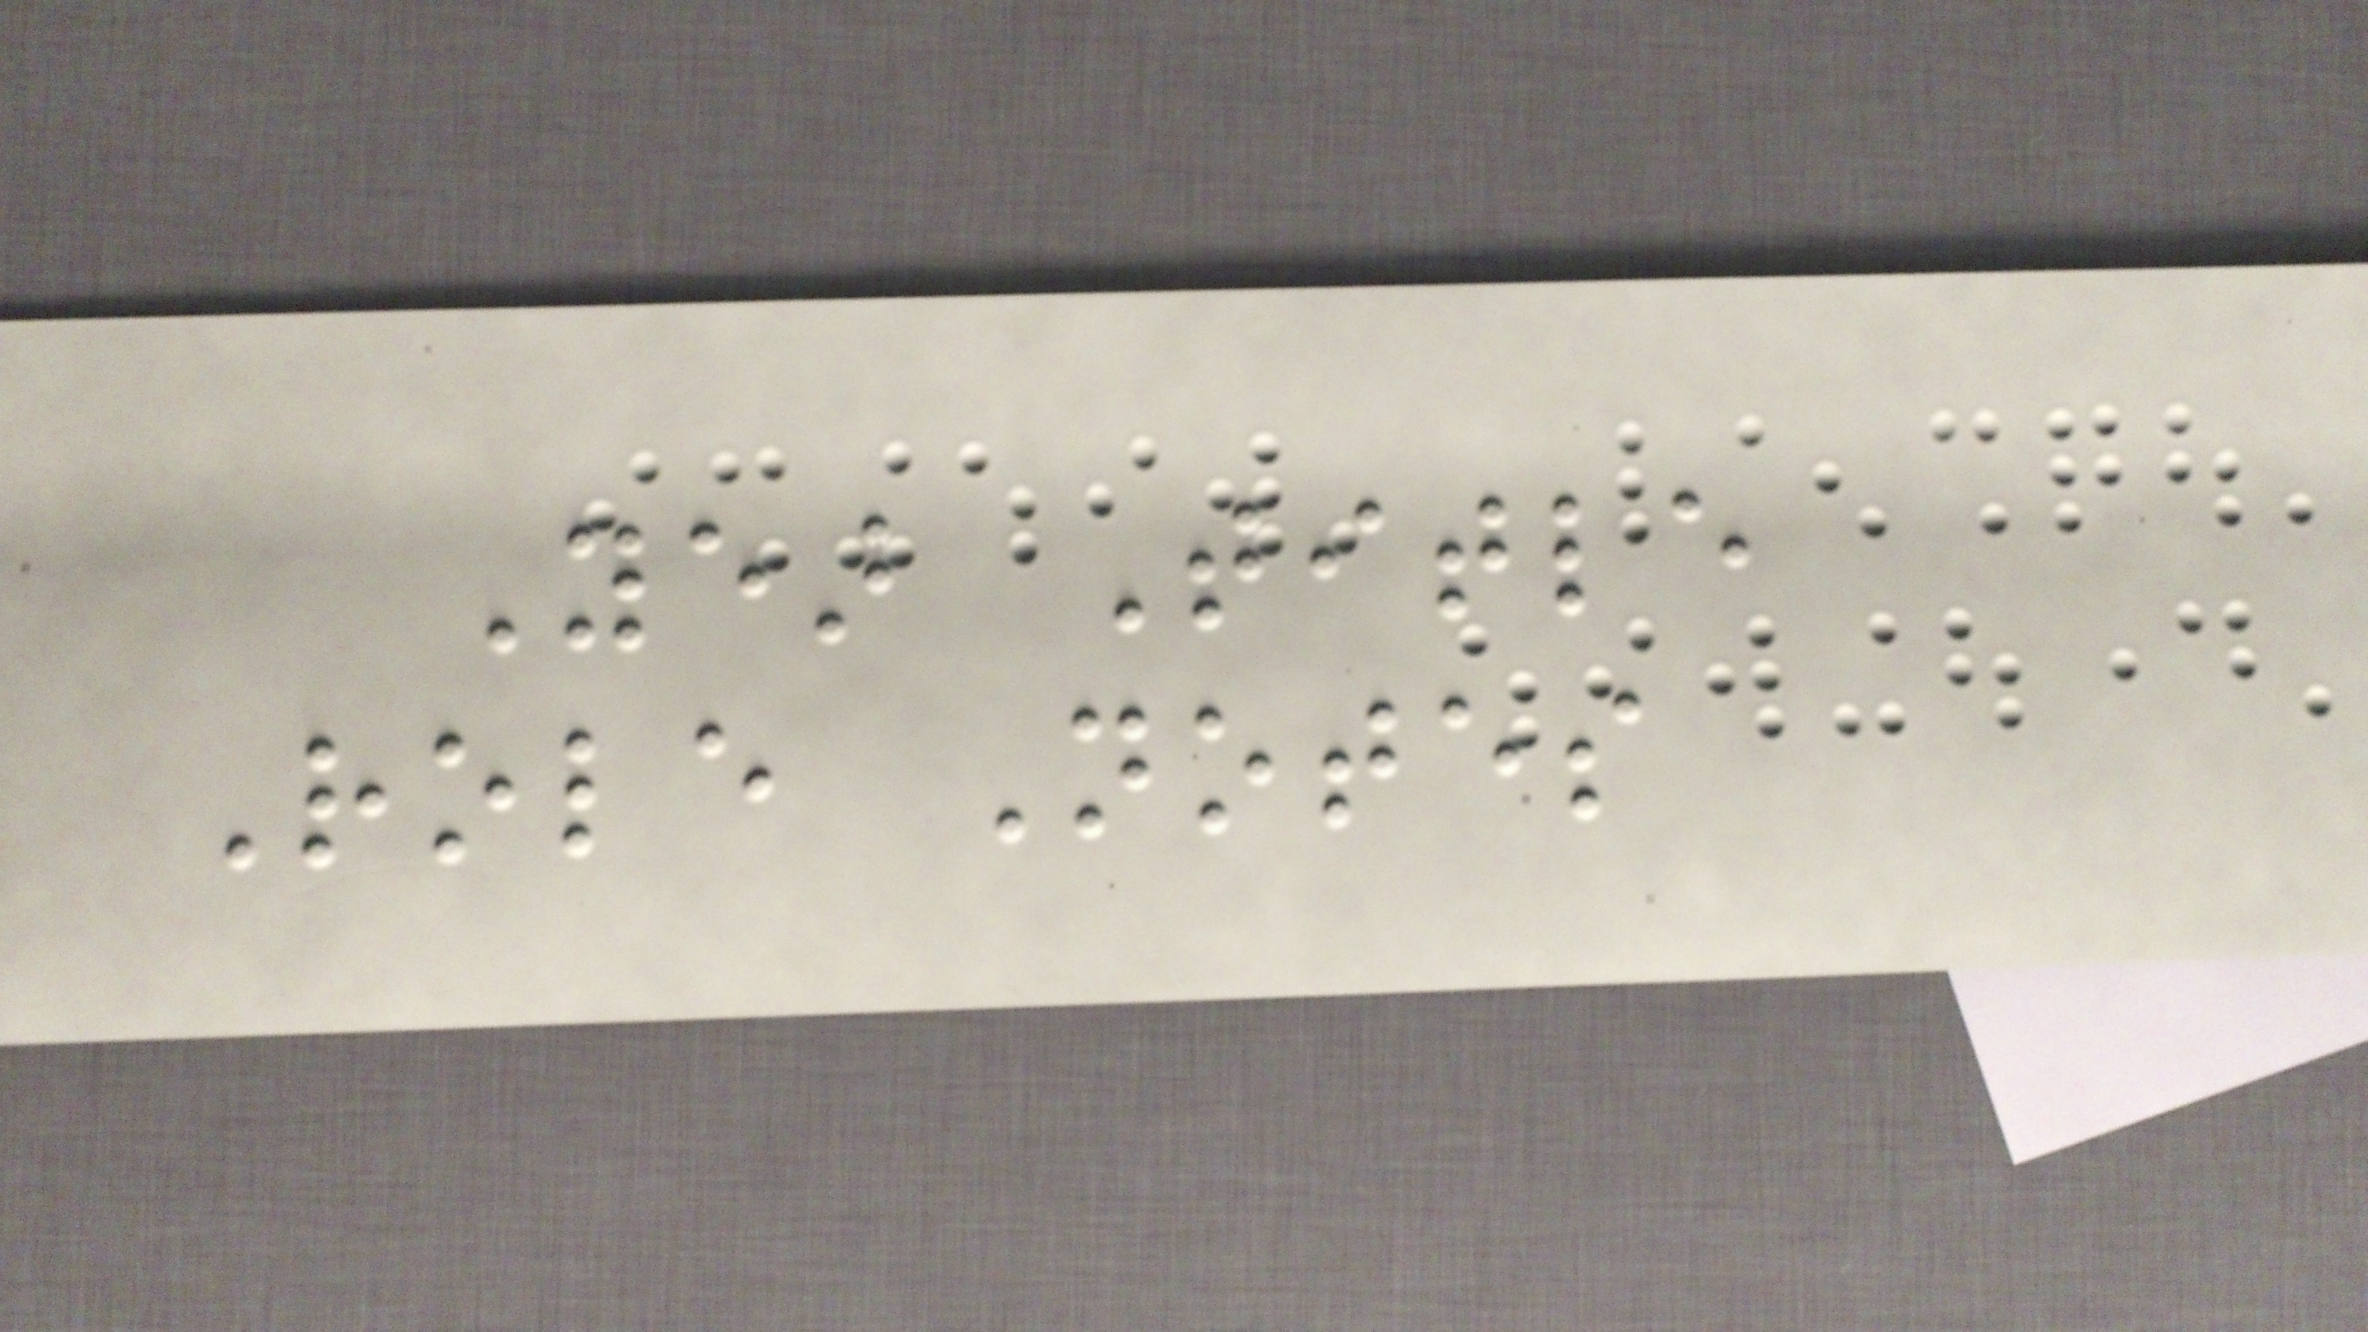Year Title
Role Notes
